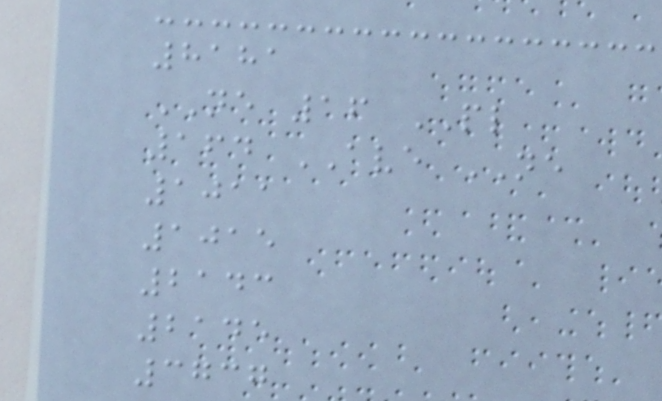8181
NE 16 PL
164 AVE NE
1011
1015
2143
2145
3737
